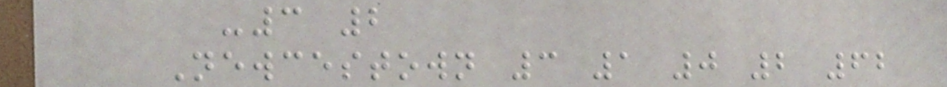-3 2
Newcestown 3 1 0 2 62
